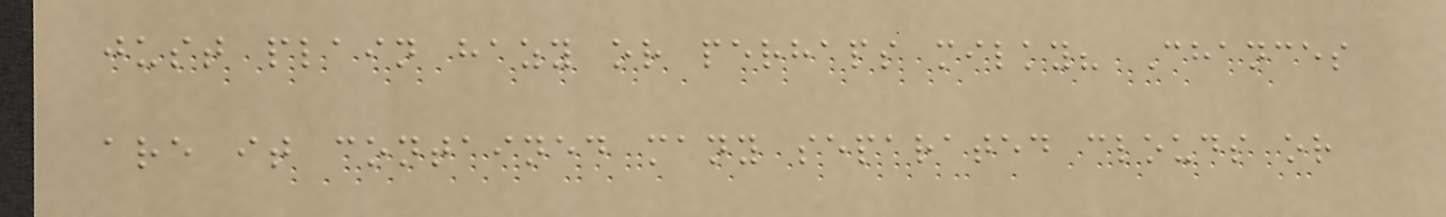just plain hazy or perhaps milky? Chances
are it contained many separated clouds or
